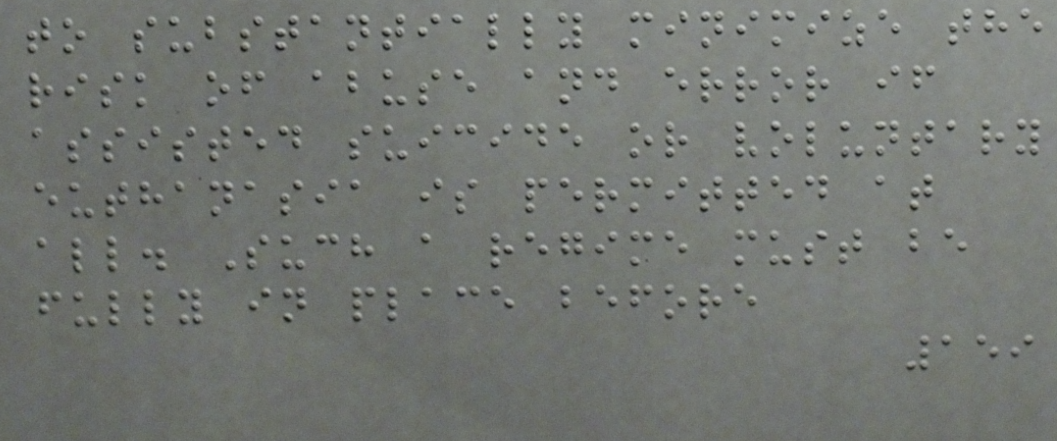to substantially minimize the
risk of abuse and error if
assisted suicide or voluntary
euthanasia is permitted at
all. Such a regime must be
fully in place before
159
